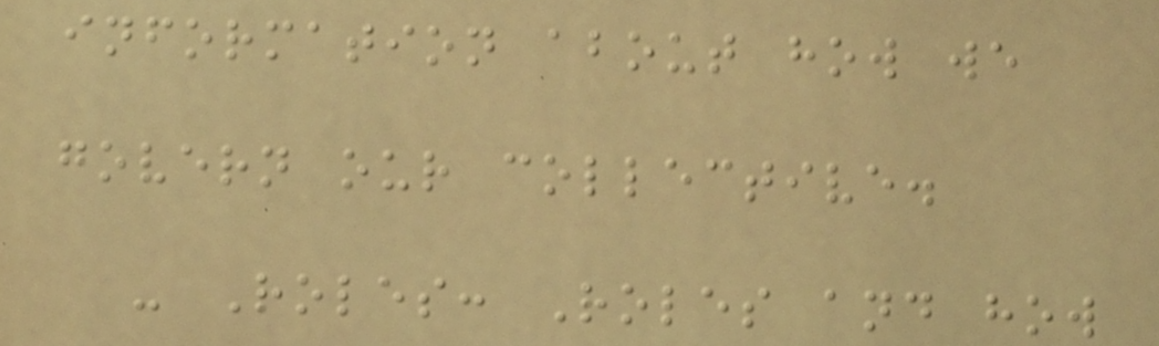information about how we
govern our collective.
- Roles: Roles and how
